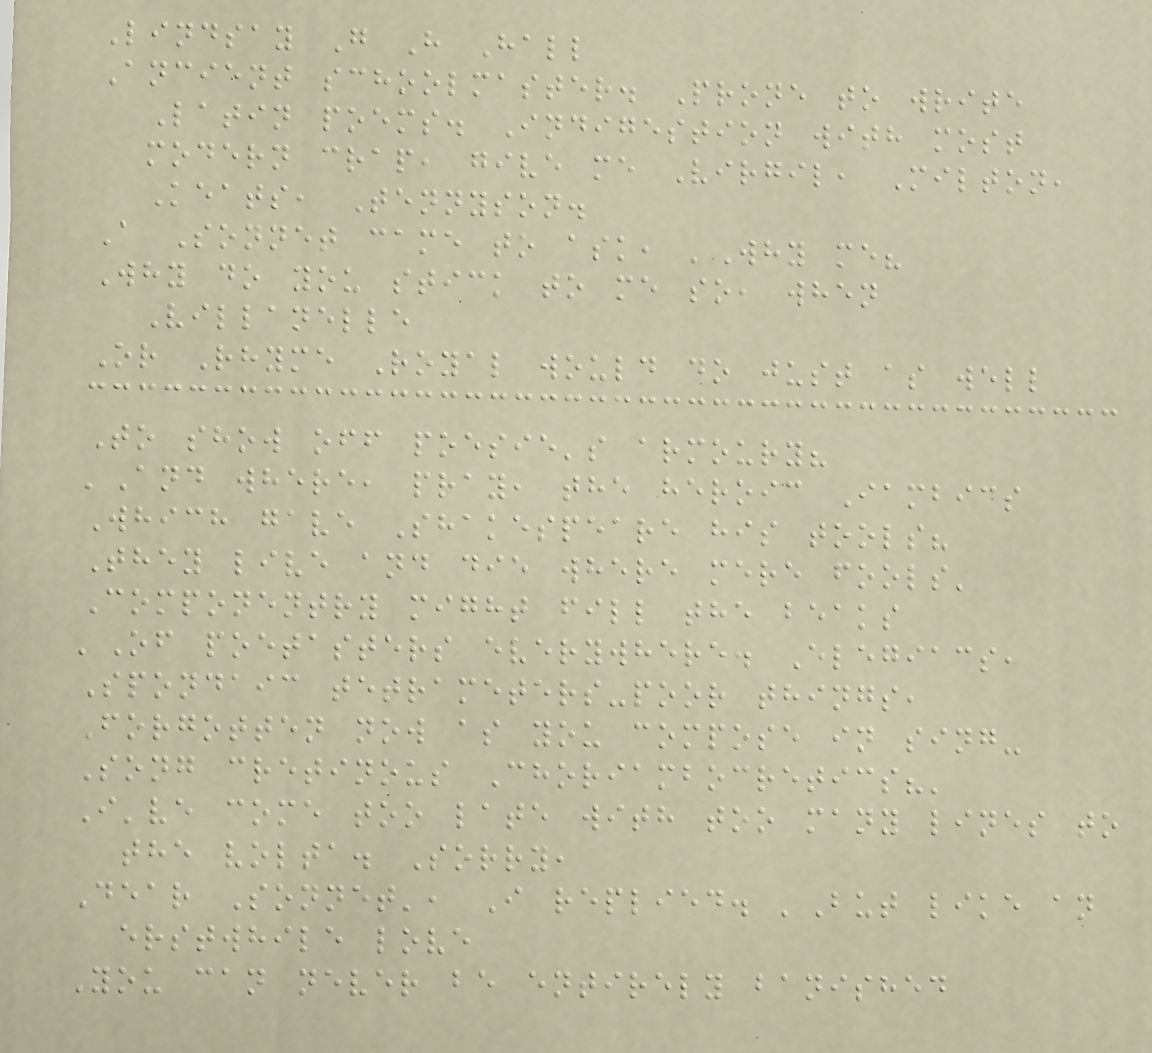Lindsay G H Hall
Ancient schoolmaster. Prone to write
Latin poems. Indigestion with most
modern crap, give me Virgil, Milton,
Keats, Tennyson.
A Sonnet came to ask, 'Why me?
Why do you stick to me so, when
Villanelle
Or Rhyme Royal would do just as well
To show off poesie's armoury?
'And where, pray, the heroic Iambics
Which gave Shakespeare his tools?
They live and die where mere fools'
Componentry might fill the beaks
'Of poetasters everywhere. Elegiacs,
Spondaic tetrameters-poor things,
Forgotten now as you compose in sing-
Song cretinous Choriambocretics?'
I've come too late with too many lines to
the volta. Sorry,
Dear Sonnet', I replied. 'But like an
erstwhile love
You can never be entirely banished
